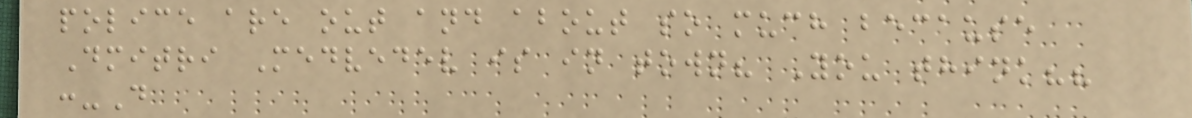police are out and about so much because
Dmitri Medvedev is in town? You think??
:-D
